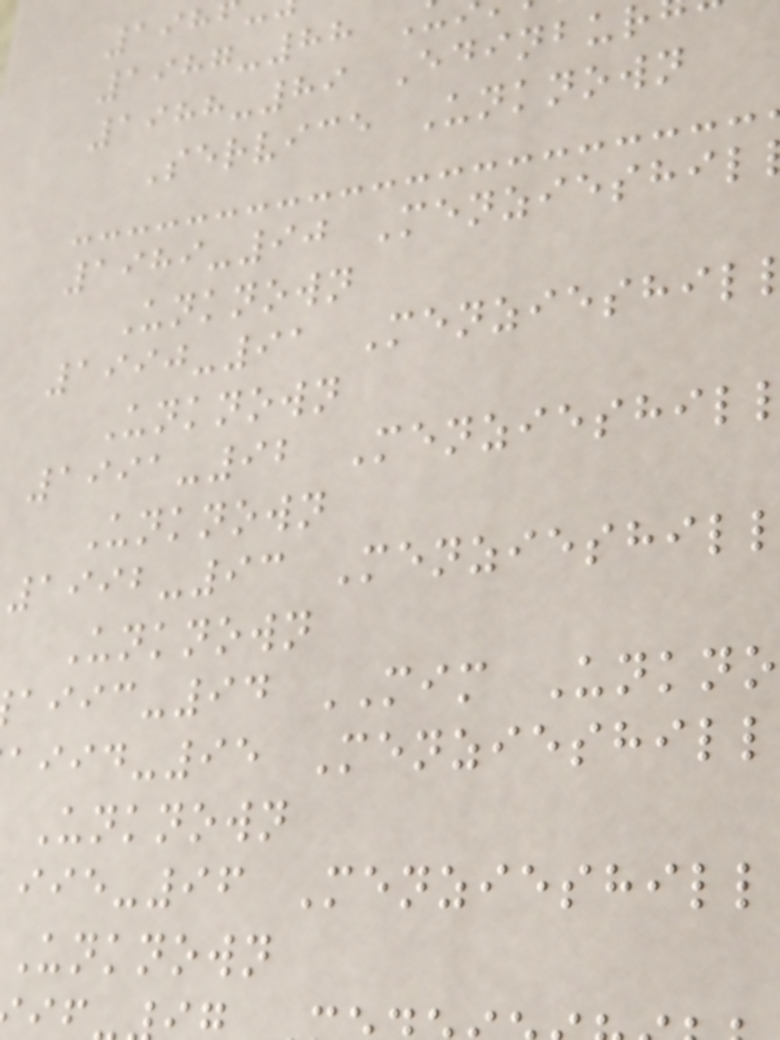1987-88
1988-89 Edinbur
Service Unknown
1989-90 Menzieshil
Unknown
1990-91 Menzieshil
Unknown
1991-92 Menzieshil
Unknown
1992-93 Menzieshil
Unknown
-94 MIM Unkno
-95 Menzieshill
Unknown
-96 Menzieshill
Unknown
